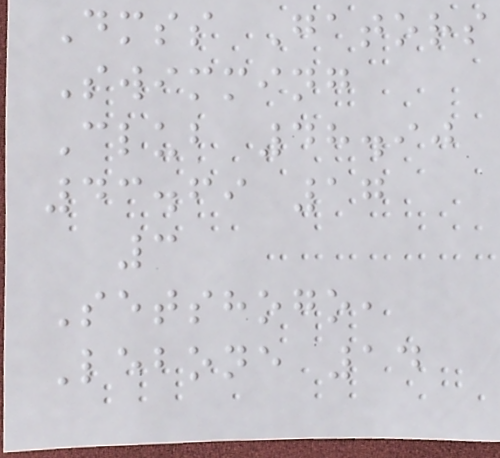Dmss Gators
Swimming
Club 48.90
43.69 17
3
Setshogo,
Lebone 14
